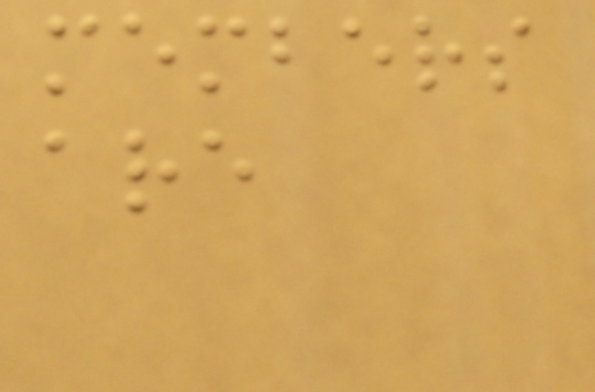members
are
